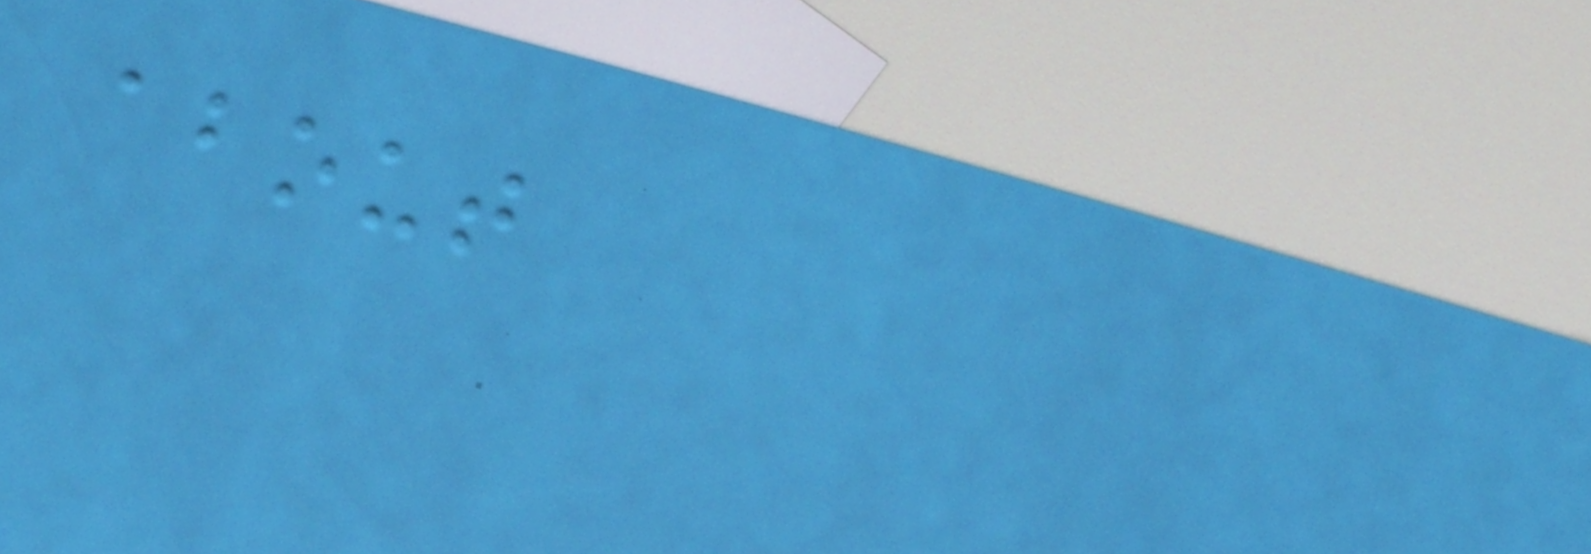about
